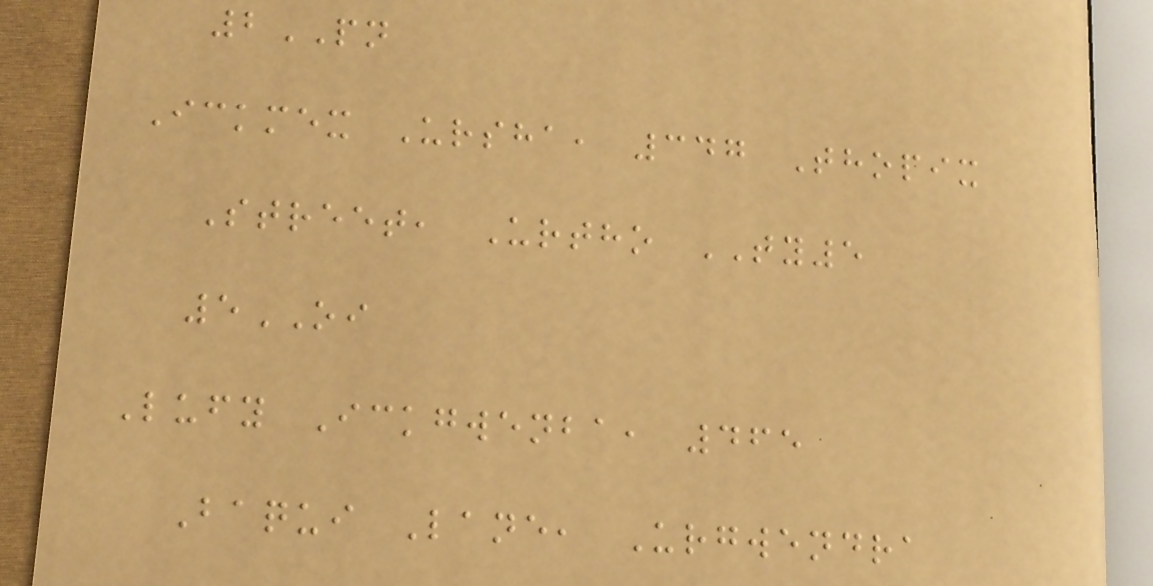2PN
Ickmex Ursha, 347 Thopix
Street, Urtho TY5
5OI
Lufy Ickgwenba, 465
Baqui Lane, Urgwendra
